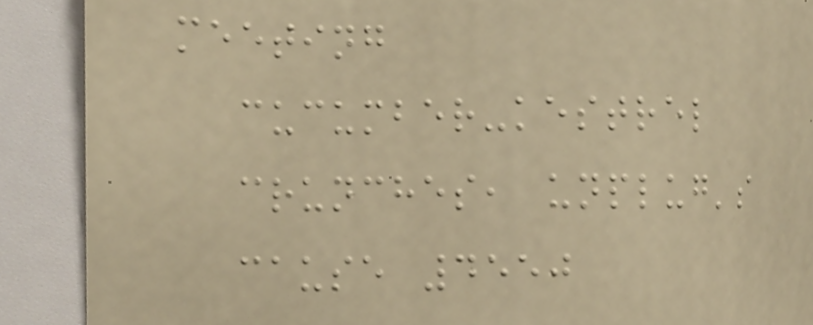meeting
cucumber-kestrel
crunches, unplug's
cause 4550
